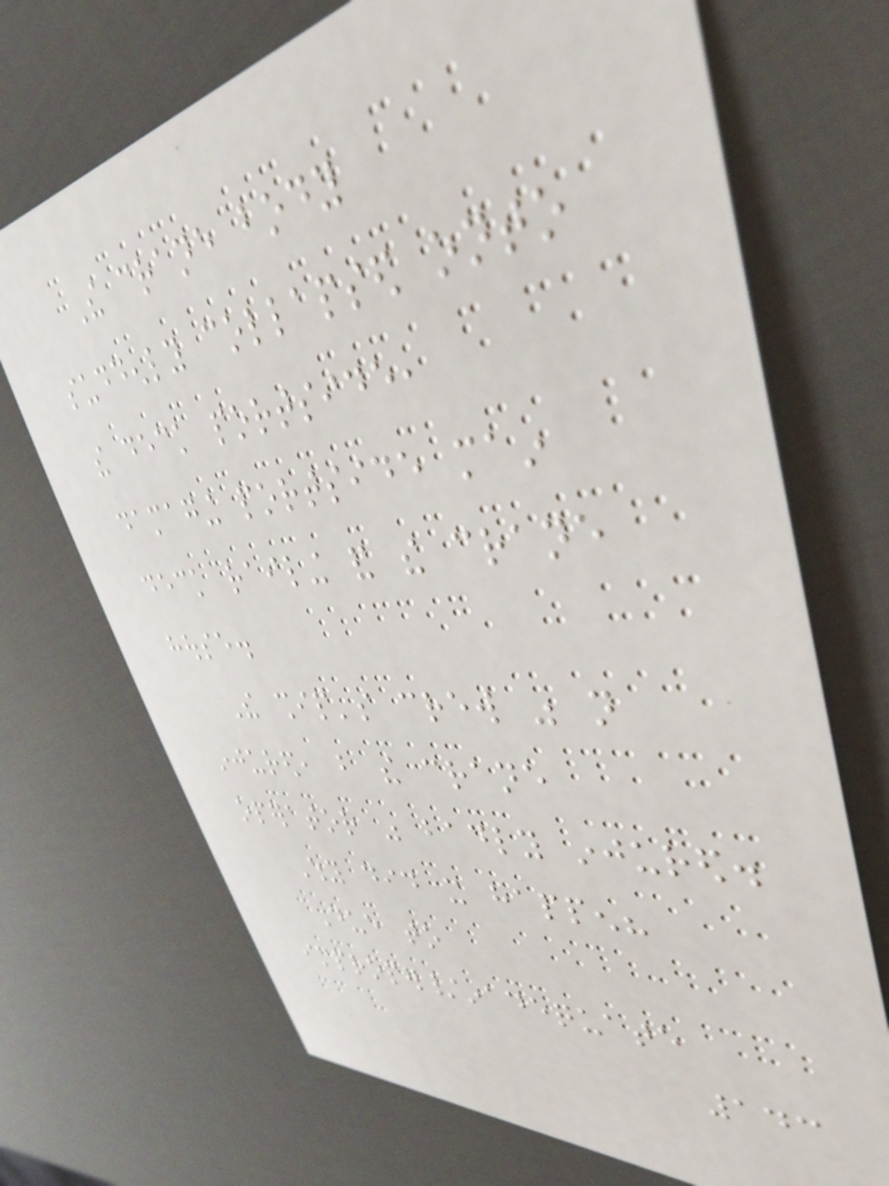The crane body
suddenly collapsed onto
the deck portside,
damaging portside main
deck railing and the crane
house.
The ship's crew was not
injured, but the crane
operator was badly injured.
Why did it happen?
Due to
improper/inadequate
143
